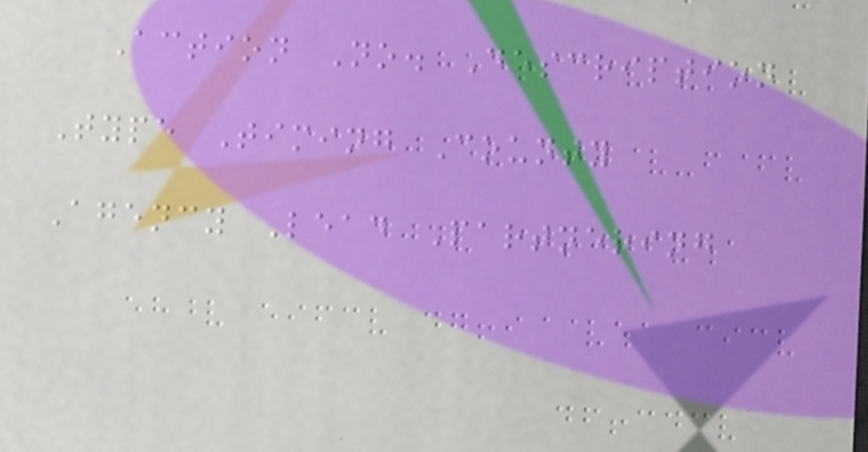Action No. Description
Type Timing County
Agency Lead Partnering
